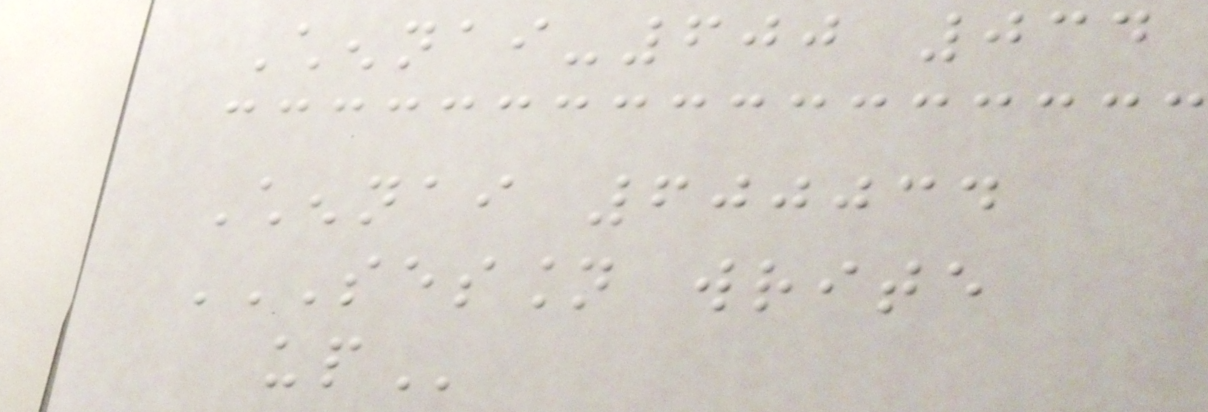Chennai-600 034
Chennai 600034
SESSION WRITE
UP
